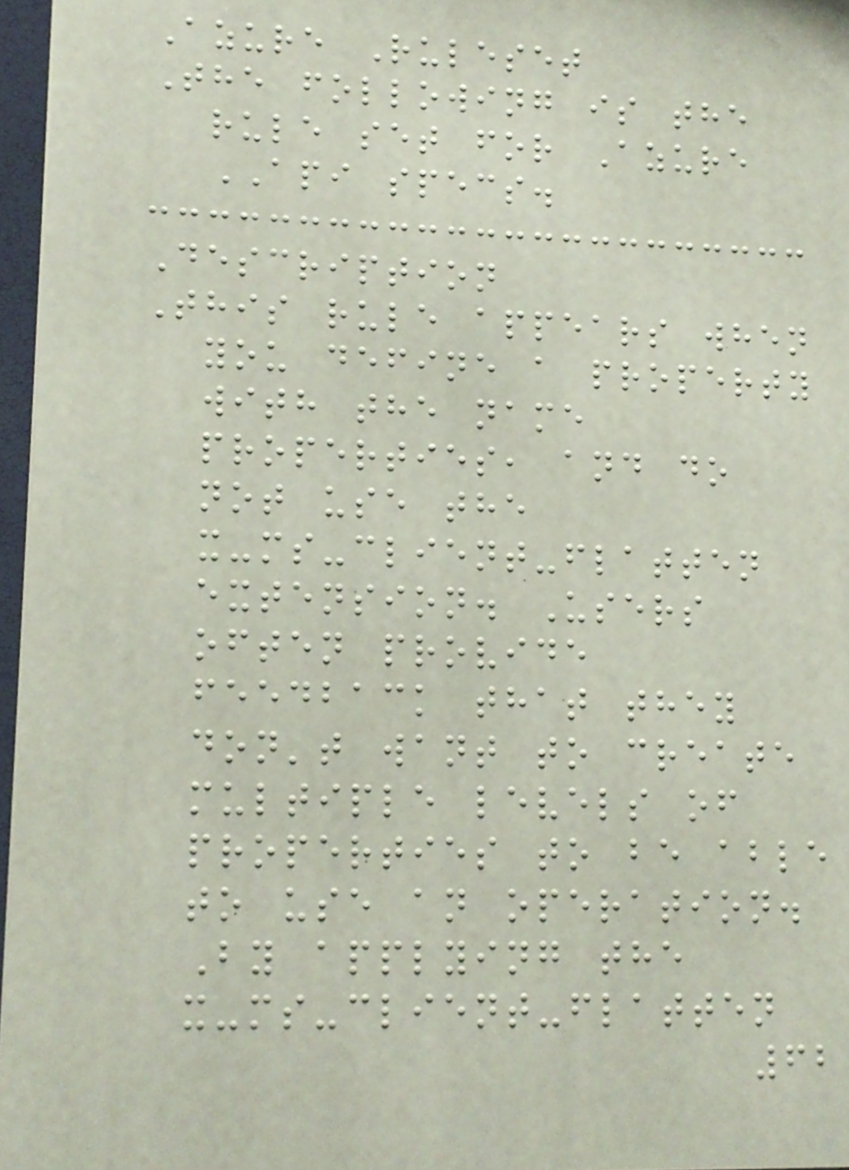Azure Ruleset
The following is the
rule set for Azure
API specs.
Description
This rule appears when
you define a property
with the name
properties, and do
not use the
x-ms-client-flatten
extension. Users
often provide
feedback that they
don't want to create
multiple levels of
properties to be able
to use an operation.
By applying the
x-ms-client-flatten
62
